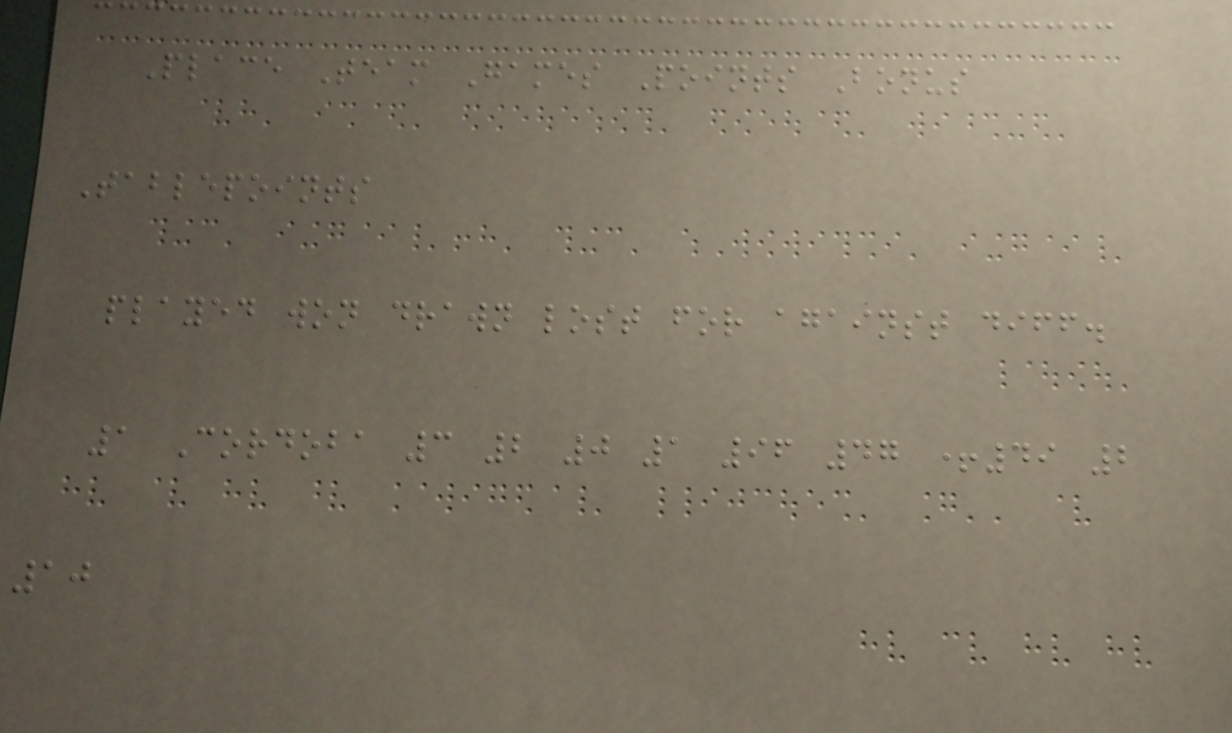Place Team Games Points Bonus
Tablepoints
played won drawn lost for against diff.
1 Cordoba 3 2 0 1 96 47 +49 2
10
